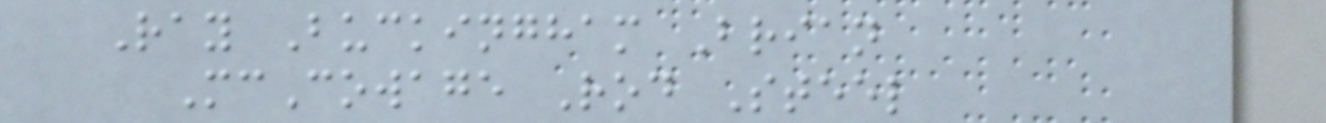Ray Buckingham Brian
McCowage Rod Steel
